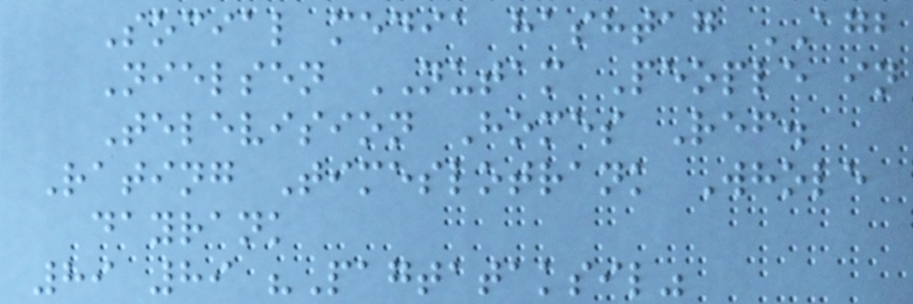Social media hashtag AGB
Nielsen NUTAM People in
Television Homes Ref.
Rating Timeslotrank Whole
dayrank
89 89 "Pagtataksil"
